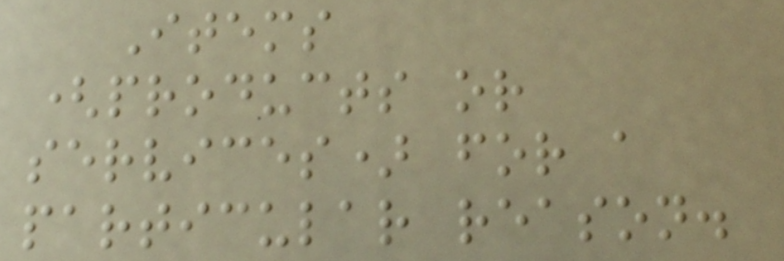Items
(products or
services) for a
particular reason.
